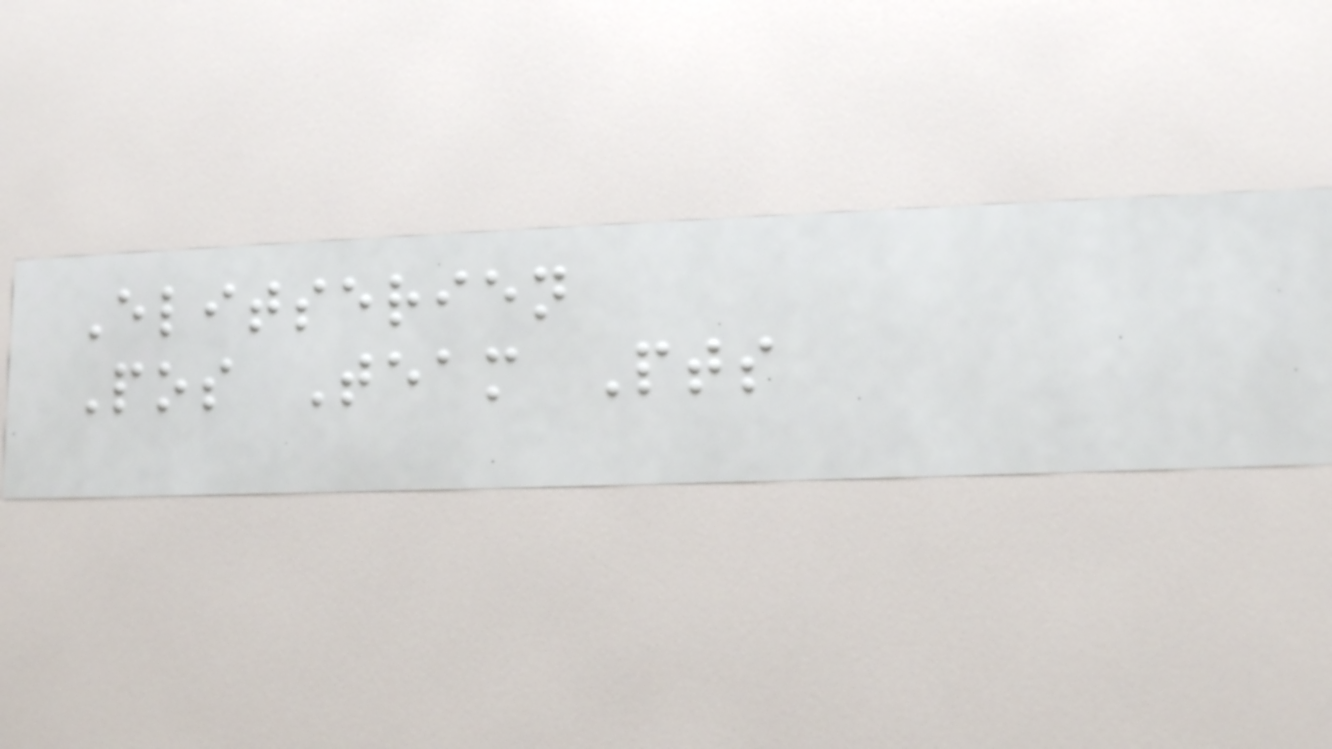Elitserien
Pos Team Pts
